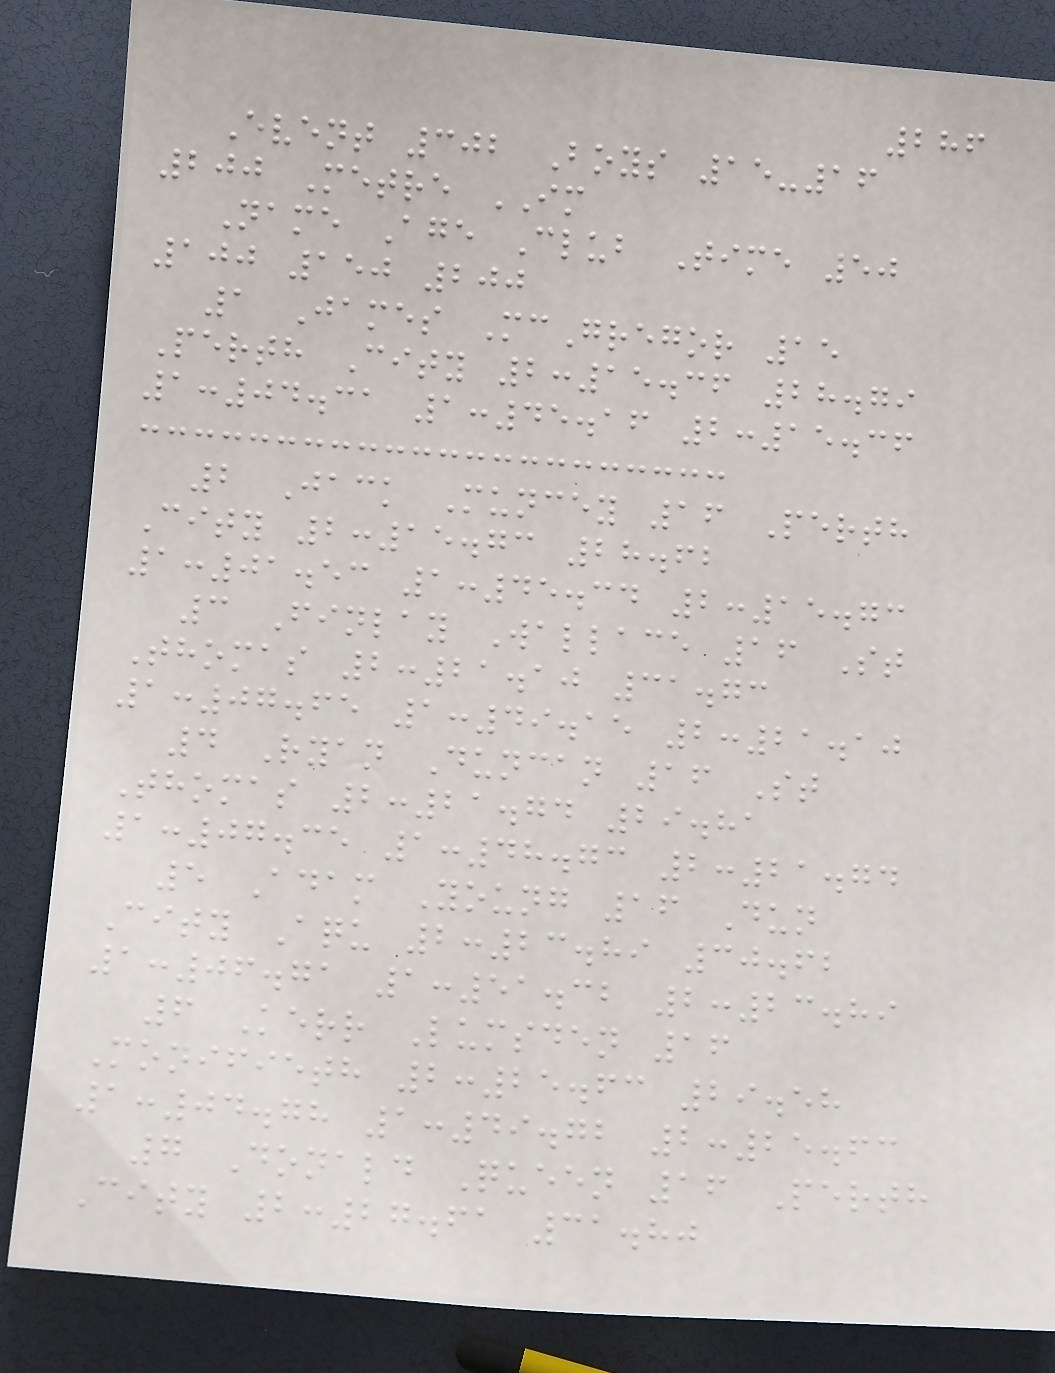286
Event 302 Boys 15-16
200 Metre IM
Name Age Club Time 50
100 150 200
1 James McGregor 15
Perth City 2:15.36 28.79
1:04.31 1:45.16 2:15.36
2 Jack Muncey 16 Perth
City 2:15.73 28.62
1:01.53 1:45.34 2:15.73
3 Finlay Wallace 16 St
Thomas 2:21.10 31.73
1:07.65 1:49.15 2:21.10
4 Ryan Duncan 16 St
Thomas 2:21.74 29.81
1:07.35 1:48.73 2:21.74
5 Adam Young 16 Dun
City Aqu 2:23.89 30.62
1:06.71 1:51.32 2:23.89
6 Kerr Lumsden 16
Monifieth 2:25.63 29.58
1:04.78 1:49.72 2:25.63
7 Donald Queen 16 Perth
City 2:27.61 31.80
